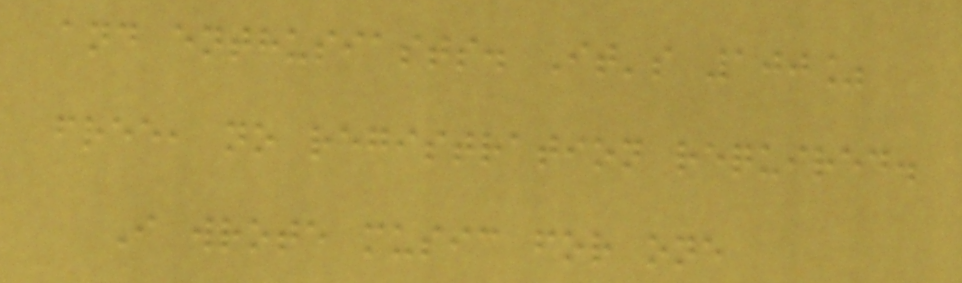and enthusiasts. It's 100%
free, no registration required.
I wrote music for one
